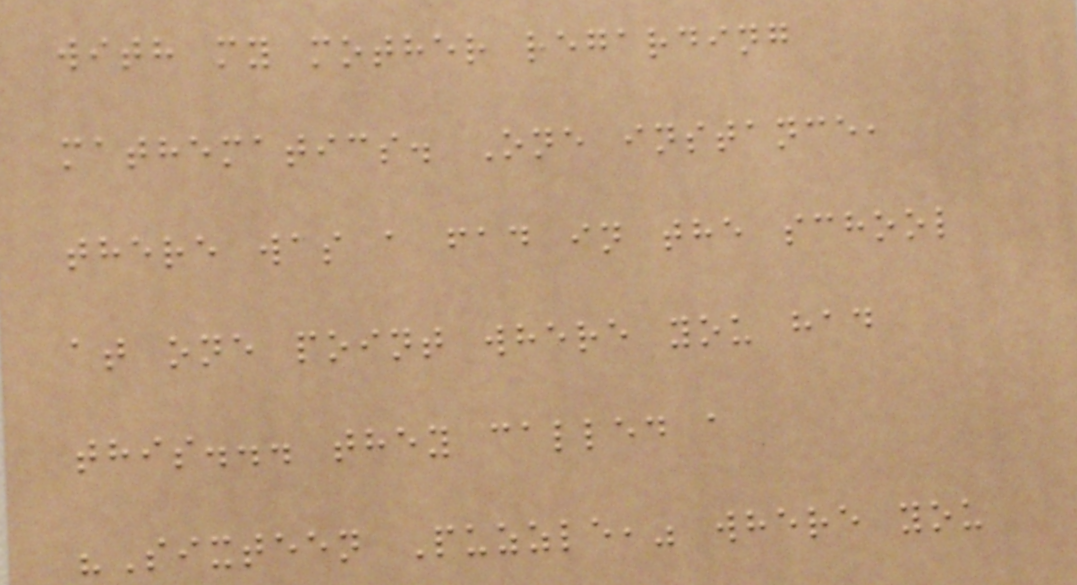with my mother regarding
mathematics. One instance,
there was a fad in the school
at one point where you had
this... they called a
"Sixteen Puzzle," where you
